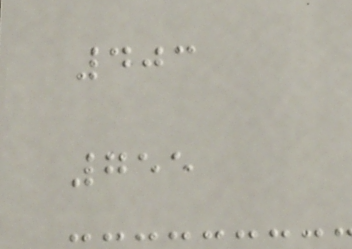403
755
